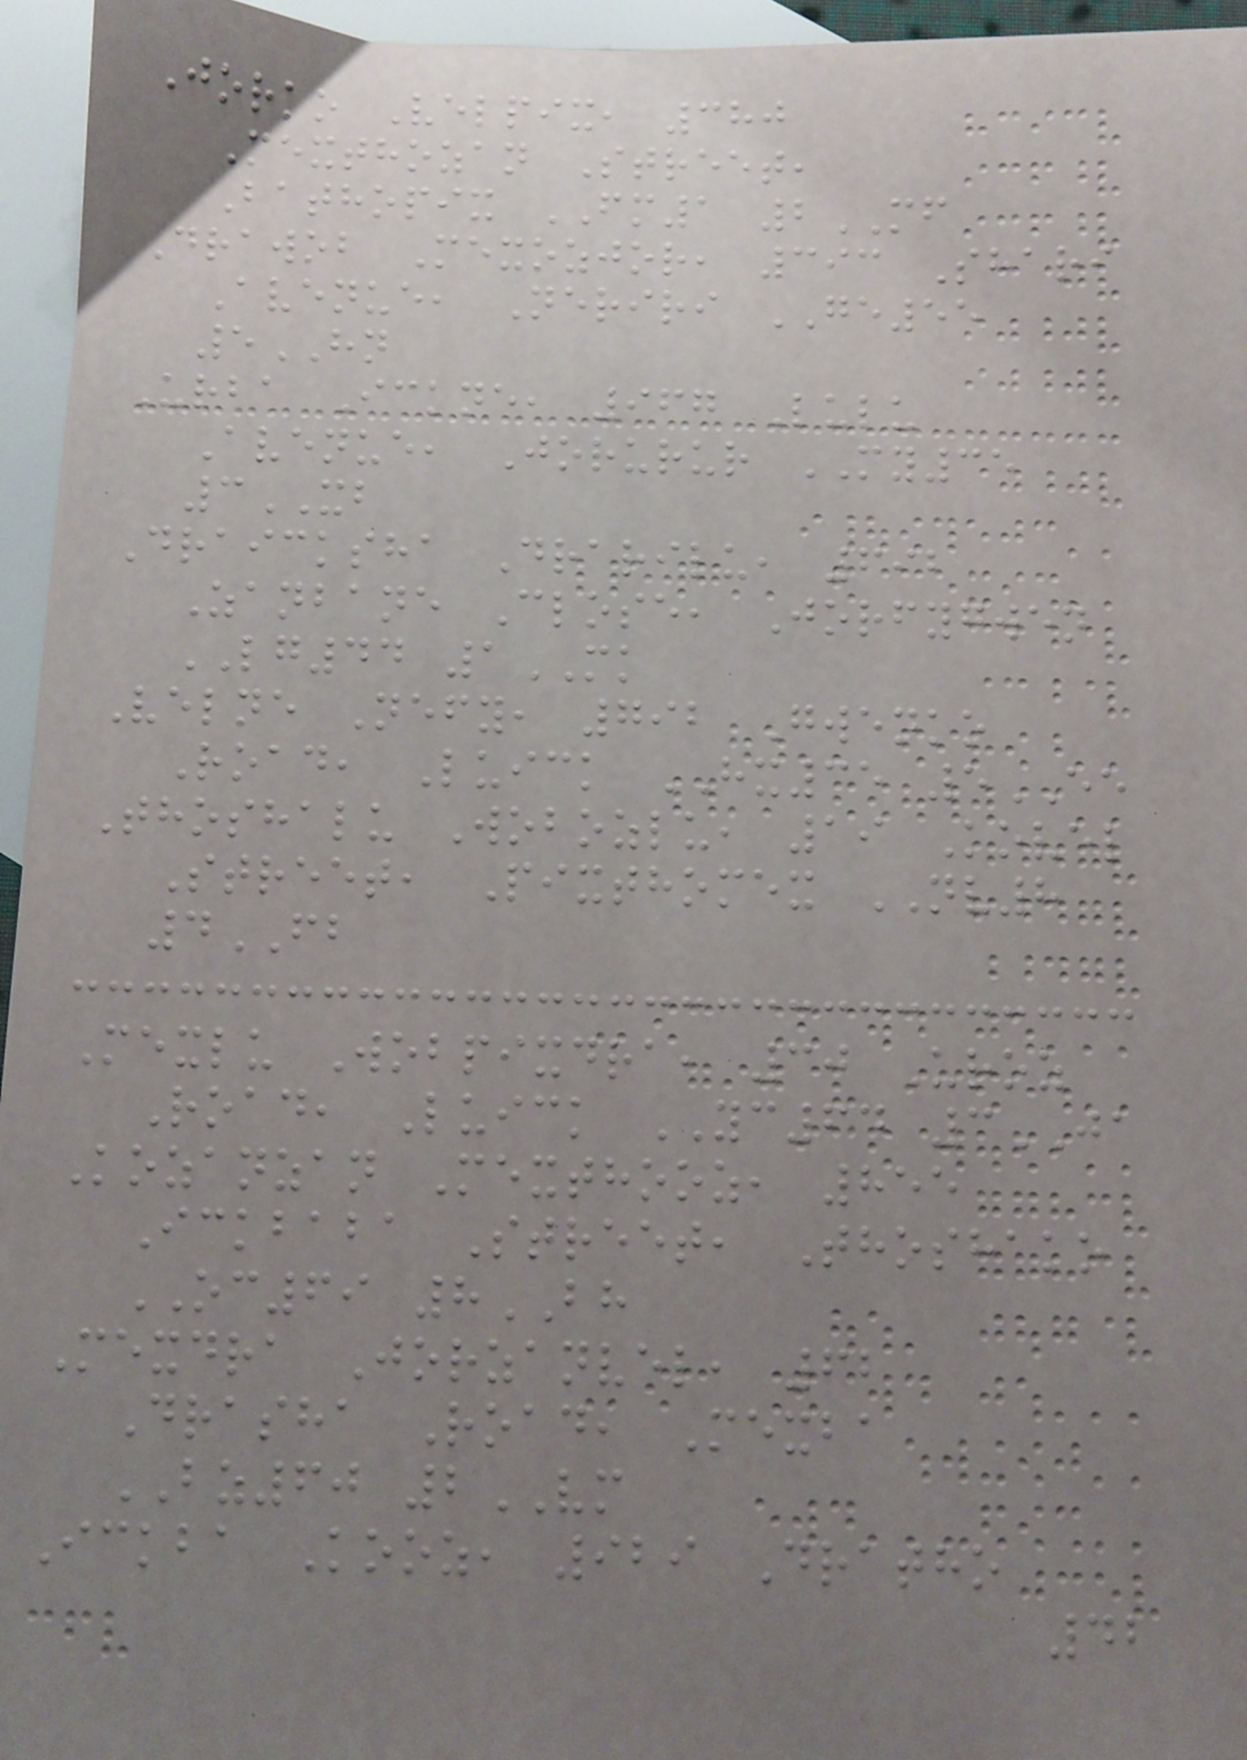Jorko Velpix, 380
Mexthozan Street,
Bathopix FM1 2MF
Drawob Mexozjor, 393 Shari
Avenue, Neriri GE55
5HN
Urba Ickne, 967 Lulu
Avenue, Jorurur MY35
3XB
Draicksha Drarilu, 692
Zanbane Close, Jorfygwen
LG44 1MK
Velne Nefy, 792 Gwenko
Road, Luick HX35 5EE
Thoshalu Wobozlu, 19 Kovel
Street, Pixthomex NV8
4FB
Mexlu Wobpixdra, 30 Uroz
Road, Luick YC64 3JA
Kozanzan Mexthooz, 855
Ickbaba Street, Thoshako
OC69 8BH
Mexdra Jorzanvel, 62
Drasha Road, Mexba
BZ60 2VM
Ickba Kooz, 929 Dratho
42
